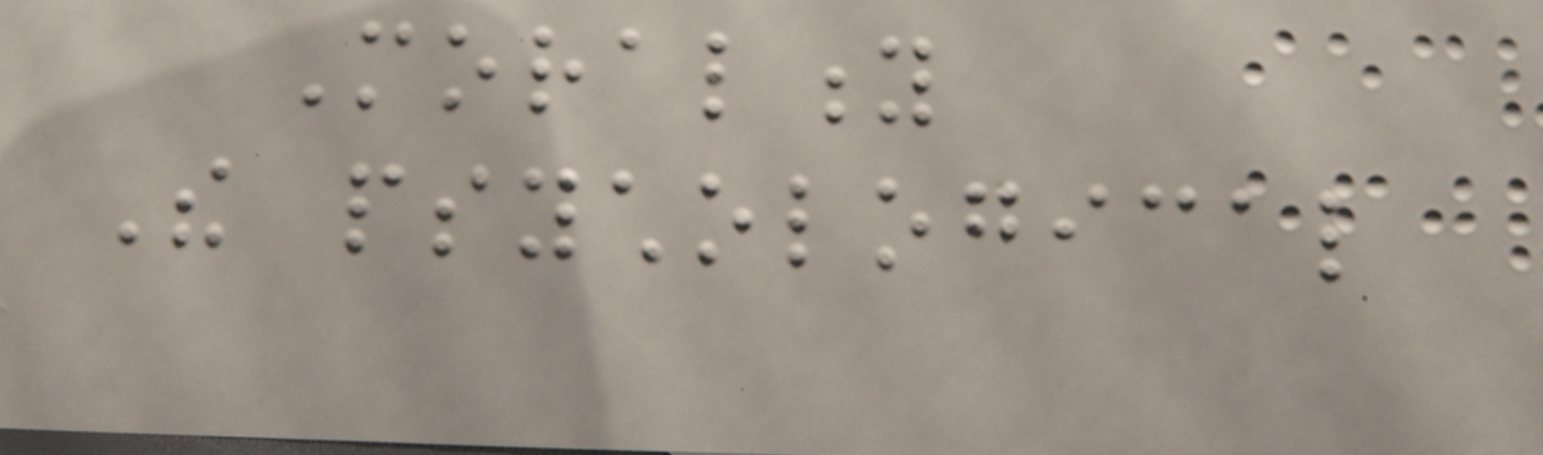Morality
The psychological
